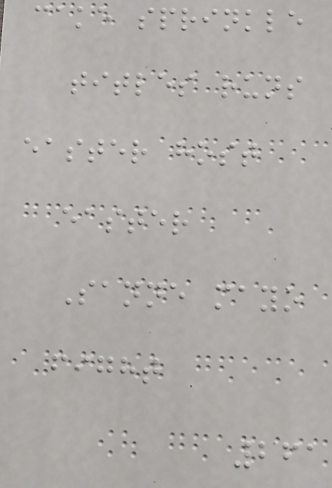cake sprinkle
titles runs
easter host
easter
Sanne mayo
fight
261
